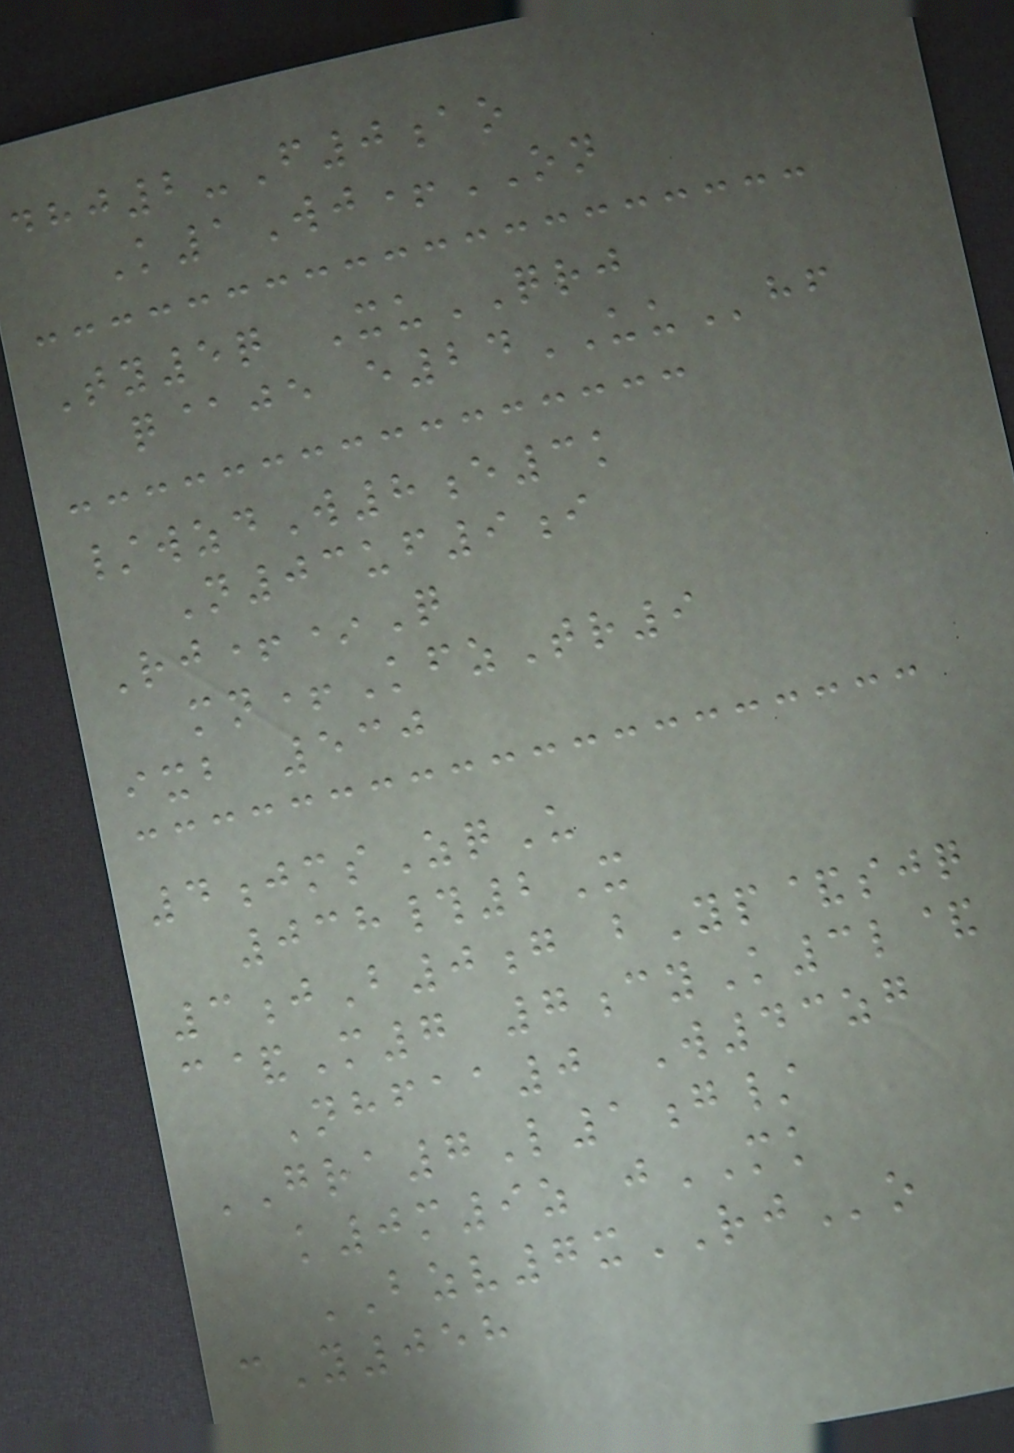dhj2-F0ao
K1Wj+ON
Ty5q XuQRJ
q@je e24UUhf
/wzdW8e3k
N03uf9i
Rj+*Q
mn+KfzTr9
ixb 530
4jmsZqU
038#2X
3jB0g bYp&sjq
c&M7 7cyK3l&
Nhfaa0 W43zg
GRA7L1g/
k0m9z jMK
BZV7xRJo
cY058
